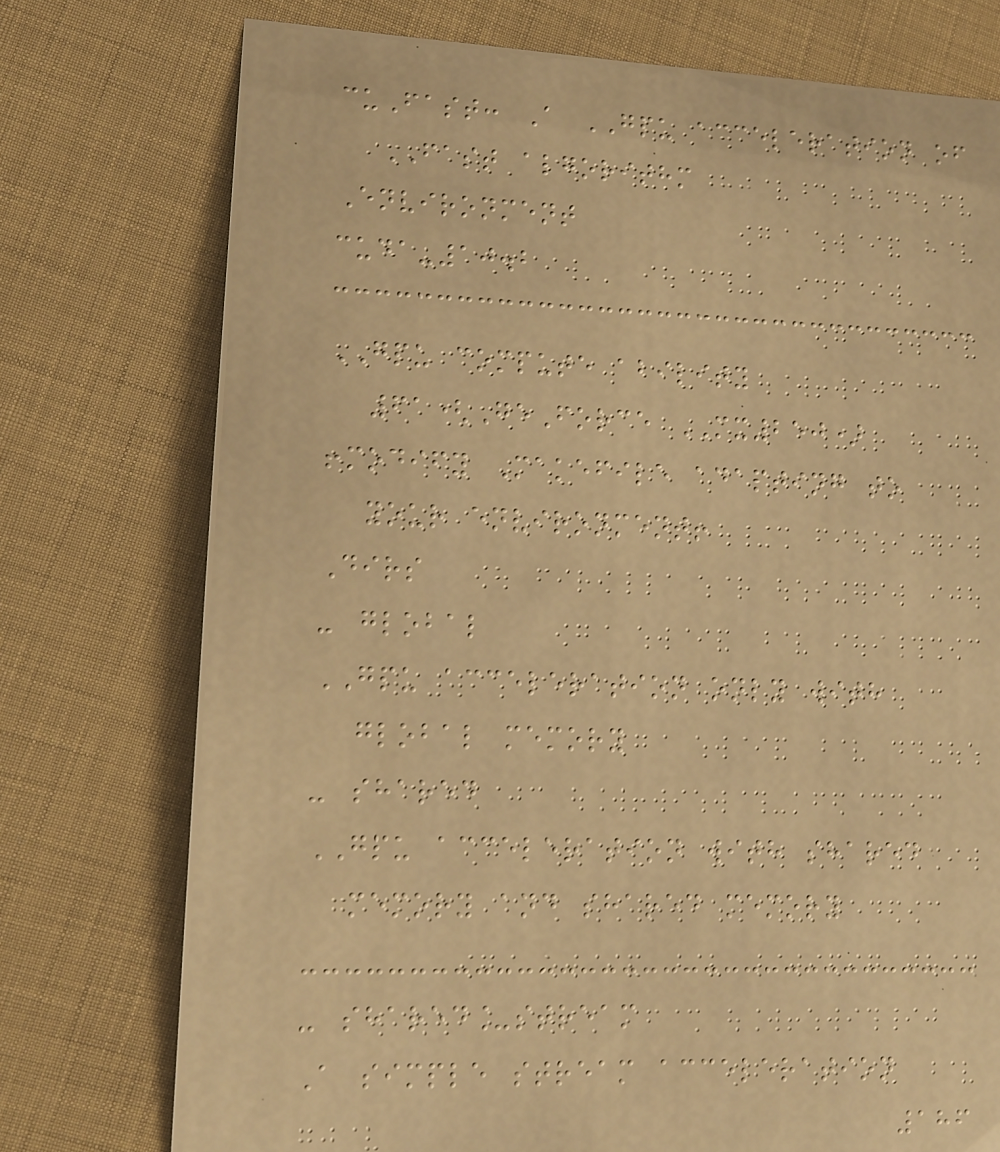cuFast: A GPU acceleration of
FAST algorithm
Environment
cuda-10.2
GPU compute ability
61(GeForce MX250)
!modify Makefile adapting to
your environment!
Dirs
- global
GPU acceleration only with
global memory
- shared
GPU acceleration with shared
memory and shared memory
- shared_stream
A simple stream acceleration
186
